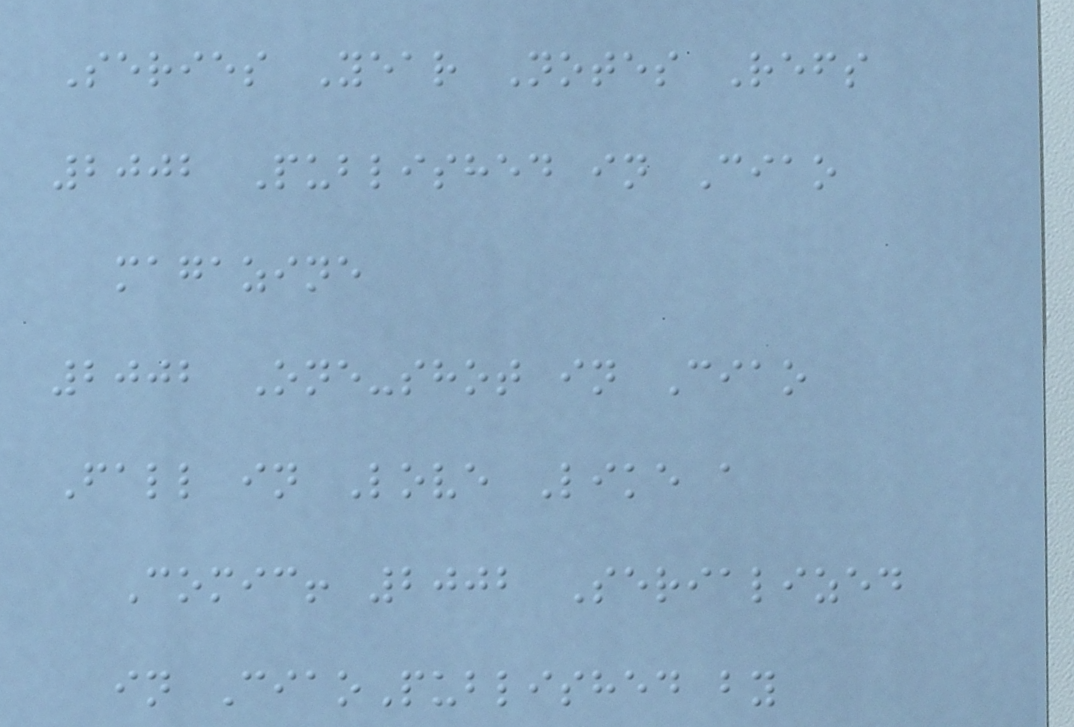Series Year Notes Refs
2002 Published in Ciao
magazine
2002 One-shot in Ciao
Fall in Love Like a
Comic! 2002 Serialized
in CiaoPublished by
